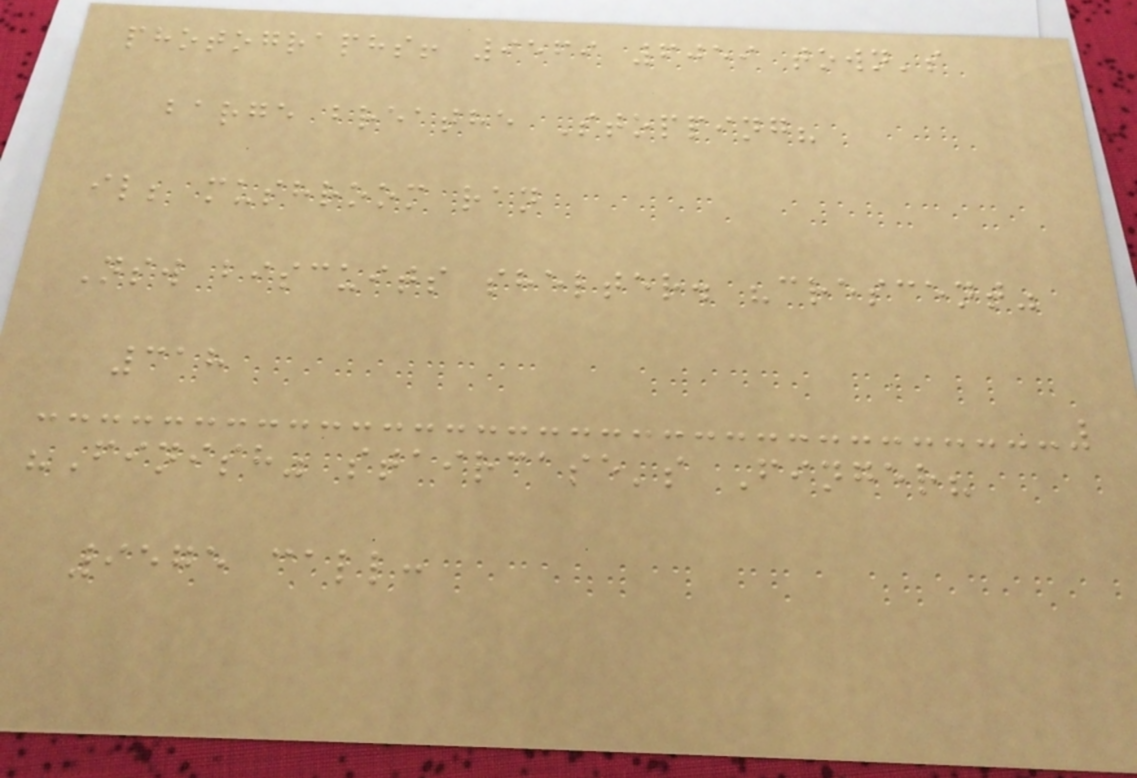photographs! 9569 6059 town's
barge breathe Stopping?
il; mushroom ran
Nsw biscuits shelter. "crescent"
318
"Finish" staircase's Finger?
9575 call:
